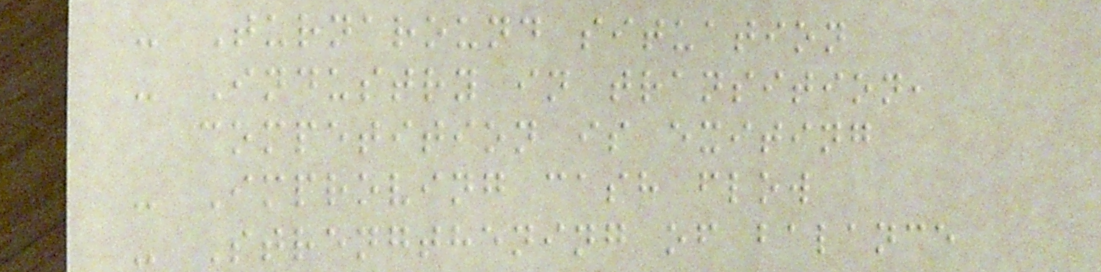- Turnaround situation
- Industry in transition,
competition is exiting
- Improving cash flow
- Strengthening of balance
